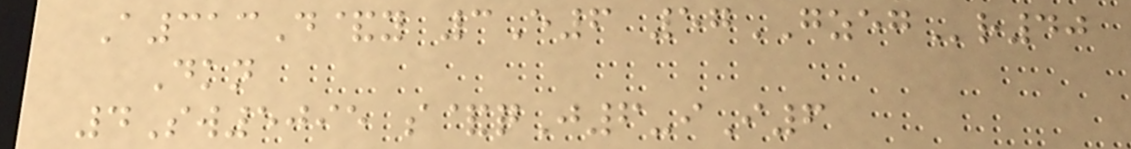A313D&y 3E6 57GZEGr40
Dkn
4Sw5095 s&qJ6-iI6
